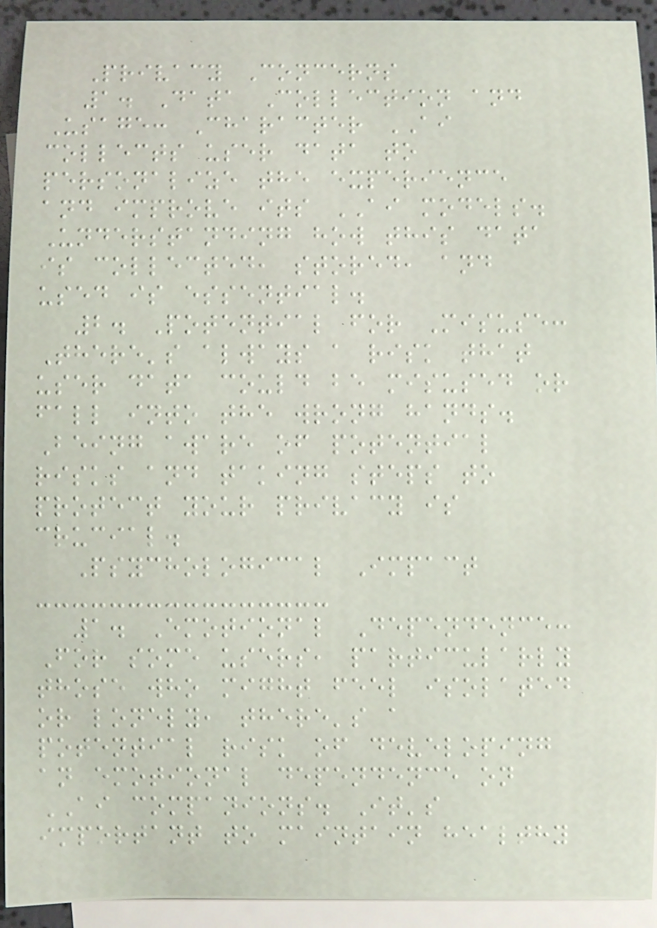Privacy Concerns
1. Data Collection and
Usage: Character AI
collects user data to
personalize the experience
and improve its AI models.
Understanding how this data
is collected, stored, and
used is essential.
2. Potential for Misuse:
There's always a risk that
user data could be misused or
fall into the wrong hands.
Being aware of potential
risks and taking steps to
protect your privacy is
crucial.
Psychological Impact
1. Emotional Dependence:
For some users, particularly
those who might feel isolated
or lonely, there's a
potential risk of developing
an emotional dependence on
AI companions. It's
important to maintain healthy
